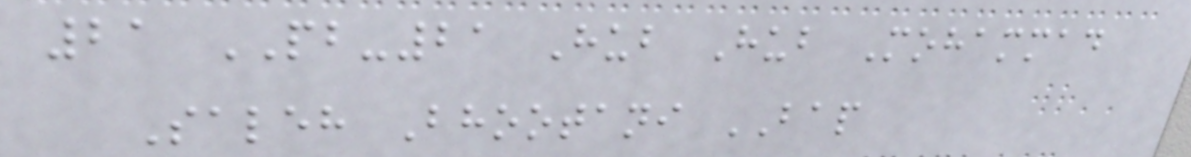21 PB-21 Hub Hub Mohammad
Saleh Bhootani BAP
